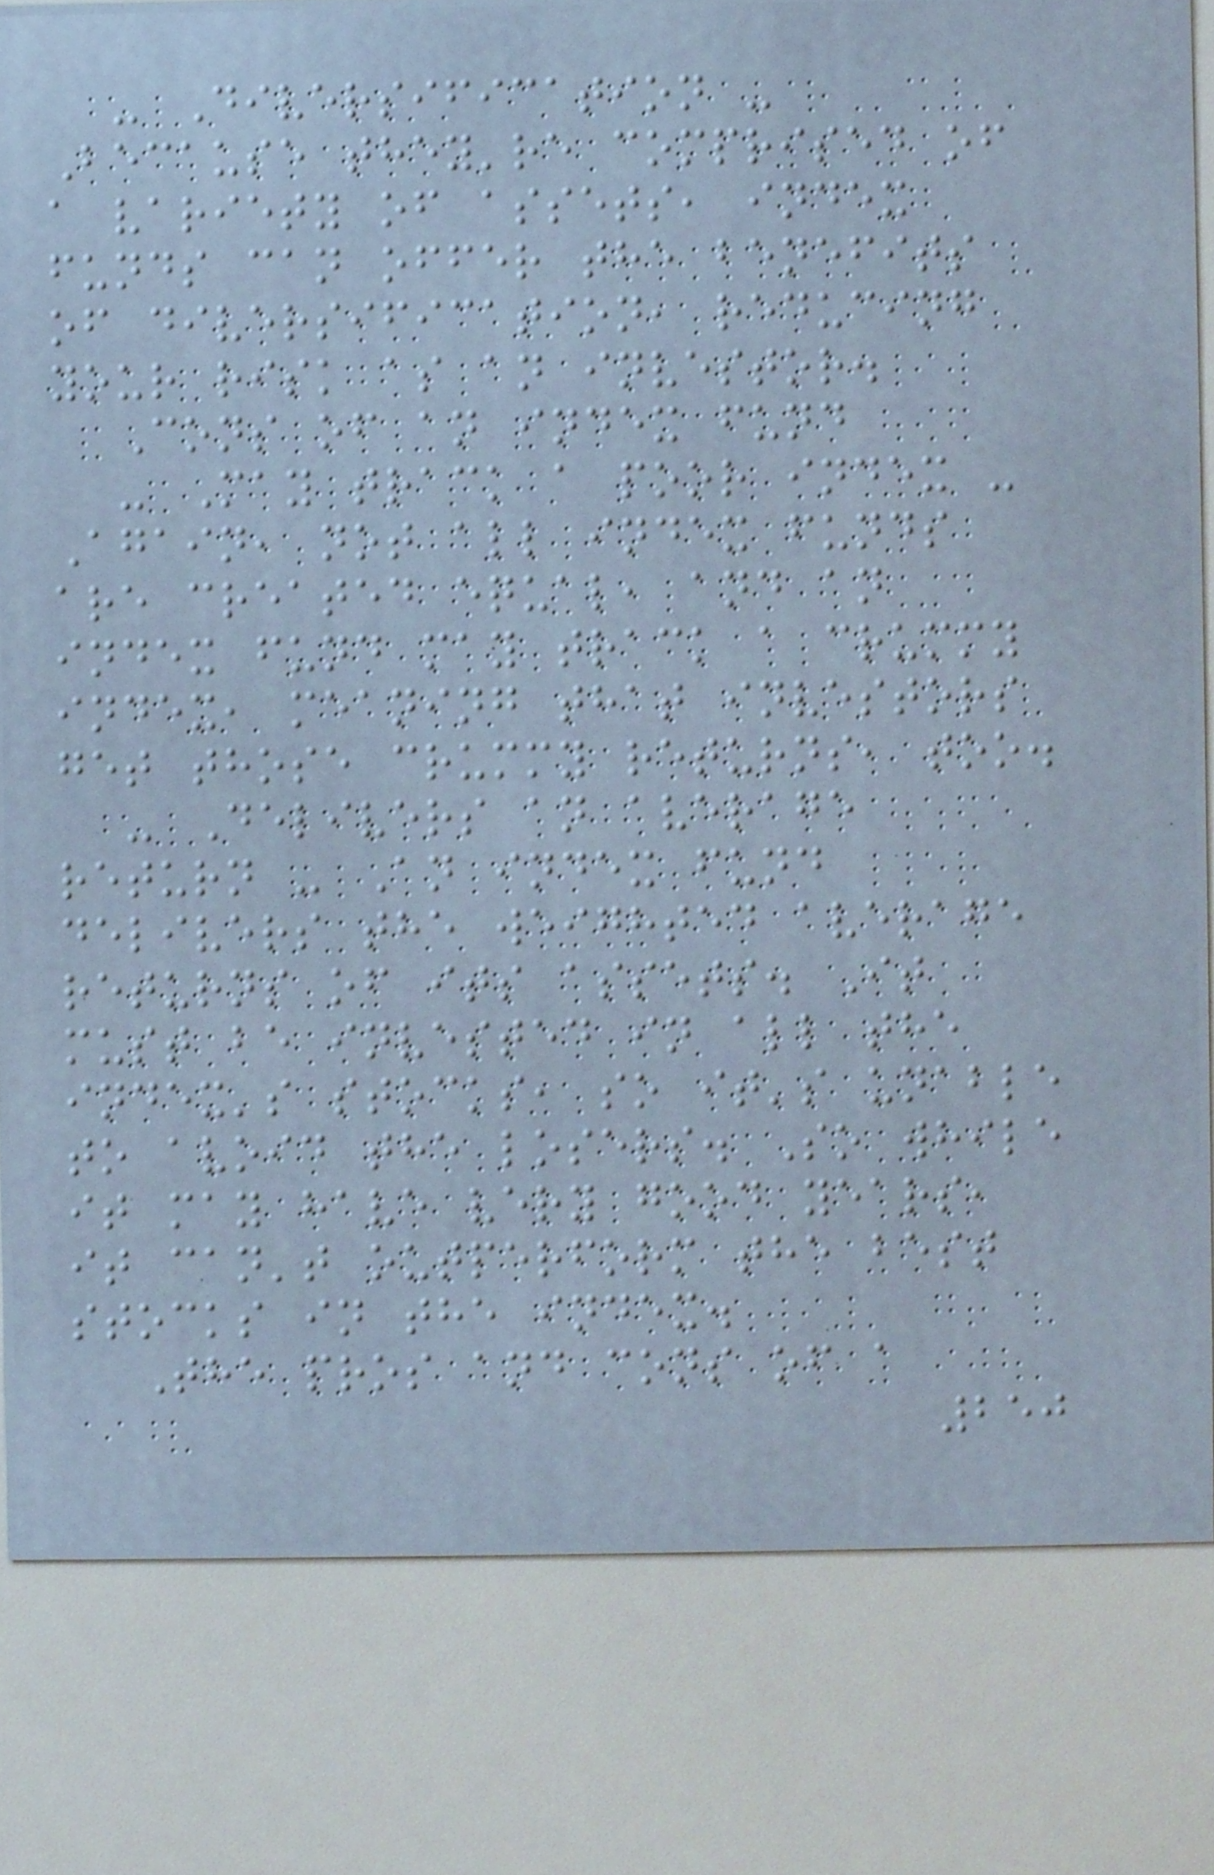- Diversification -
Because they're comprised of
a variety of assets, index
funds can offer the benefits
of diversification, reducing
your risk as an investor.
Cons of an index fund
- May track a poor index -
Again, not all index funds
are created equal, and an
index fund may track a crummy
index, meaning that investors
get those crummy returns, too.
- Delivers an average
return - An index fund
delivers the weighted average
returns of its assets. It
must be invested in all the
index's stocks, so it's unable
to avoid the losers. So while
it may have very good years,
it can't outperform the best
stocks in the index.
The pros and cons of a
250
